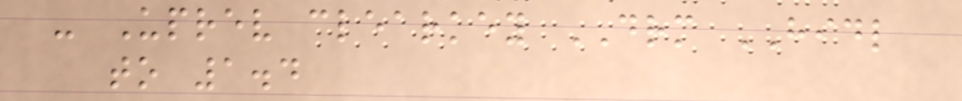- Uprev clearkey DRM HIDL
to 1.4
